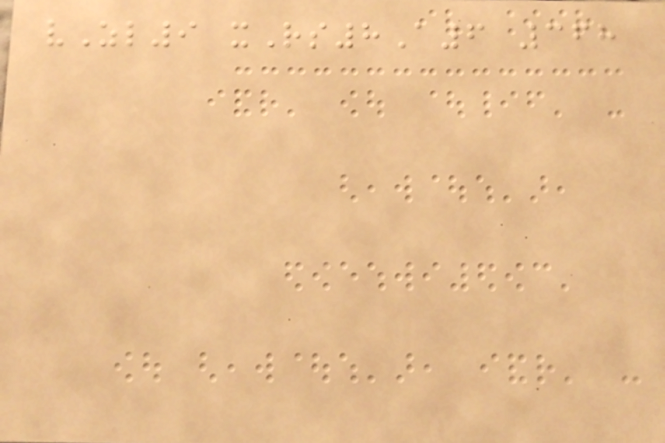vZl9 xRs8A6 368
